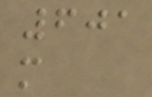601
m
